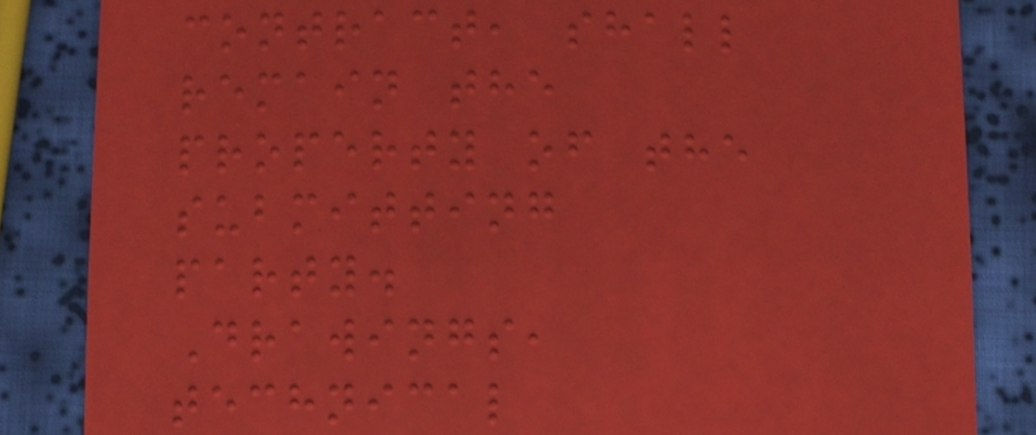contract, shall
remain the
property of the
submitting
party.
Drawings,
technical
